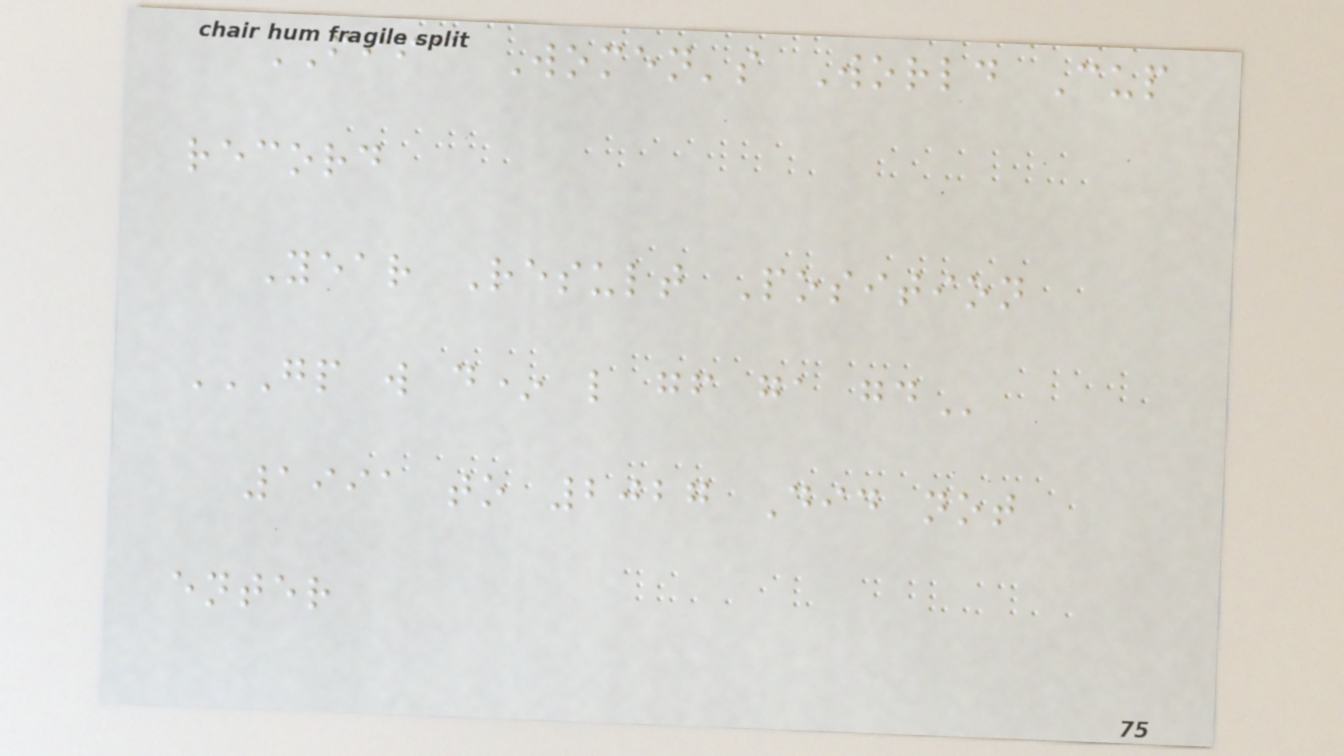FIFA Women's World Cup
record
Year Result Position
GP W D* L GF GA GD
1991 to 2027 Did not
enter
